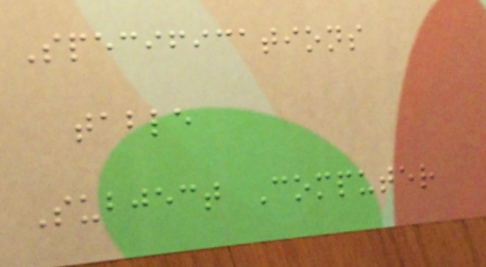Specifications
table
Subject Computer
